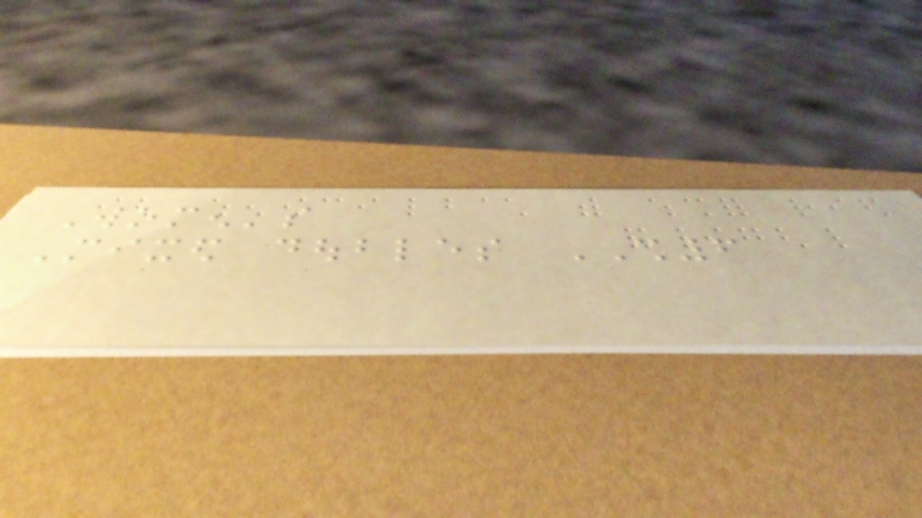Women's
Mixed doubles SH6
